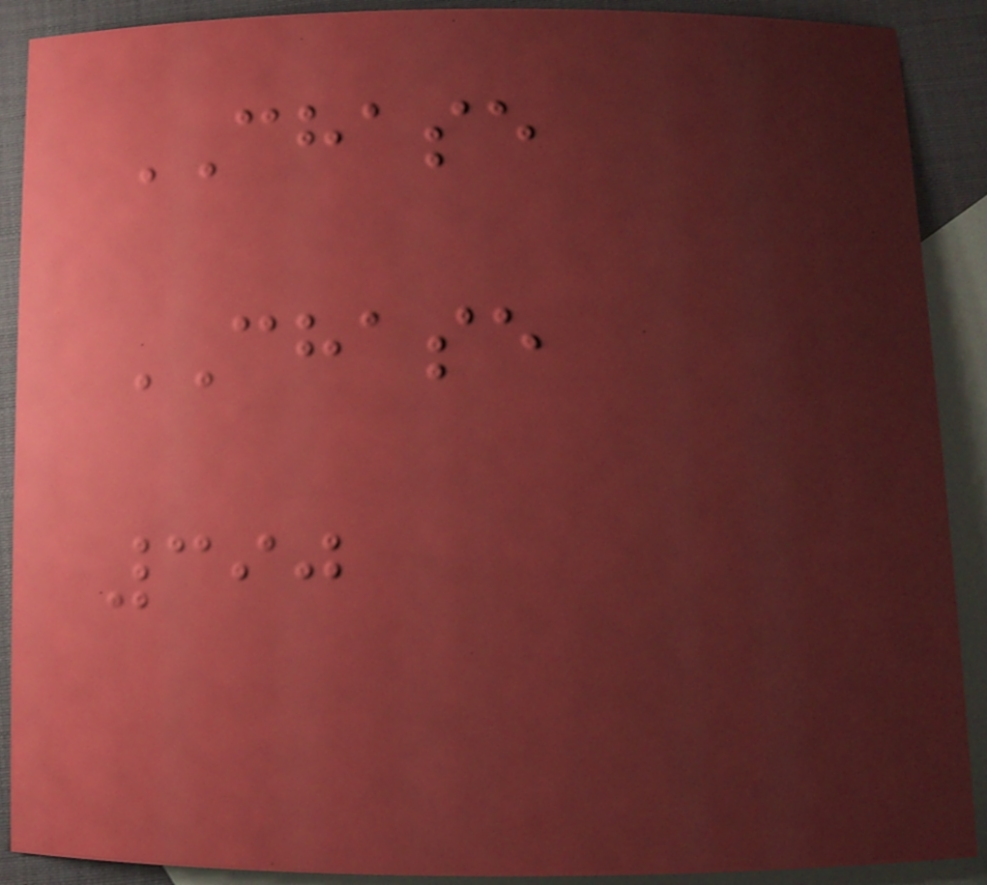CHASE
CHASE
390
